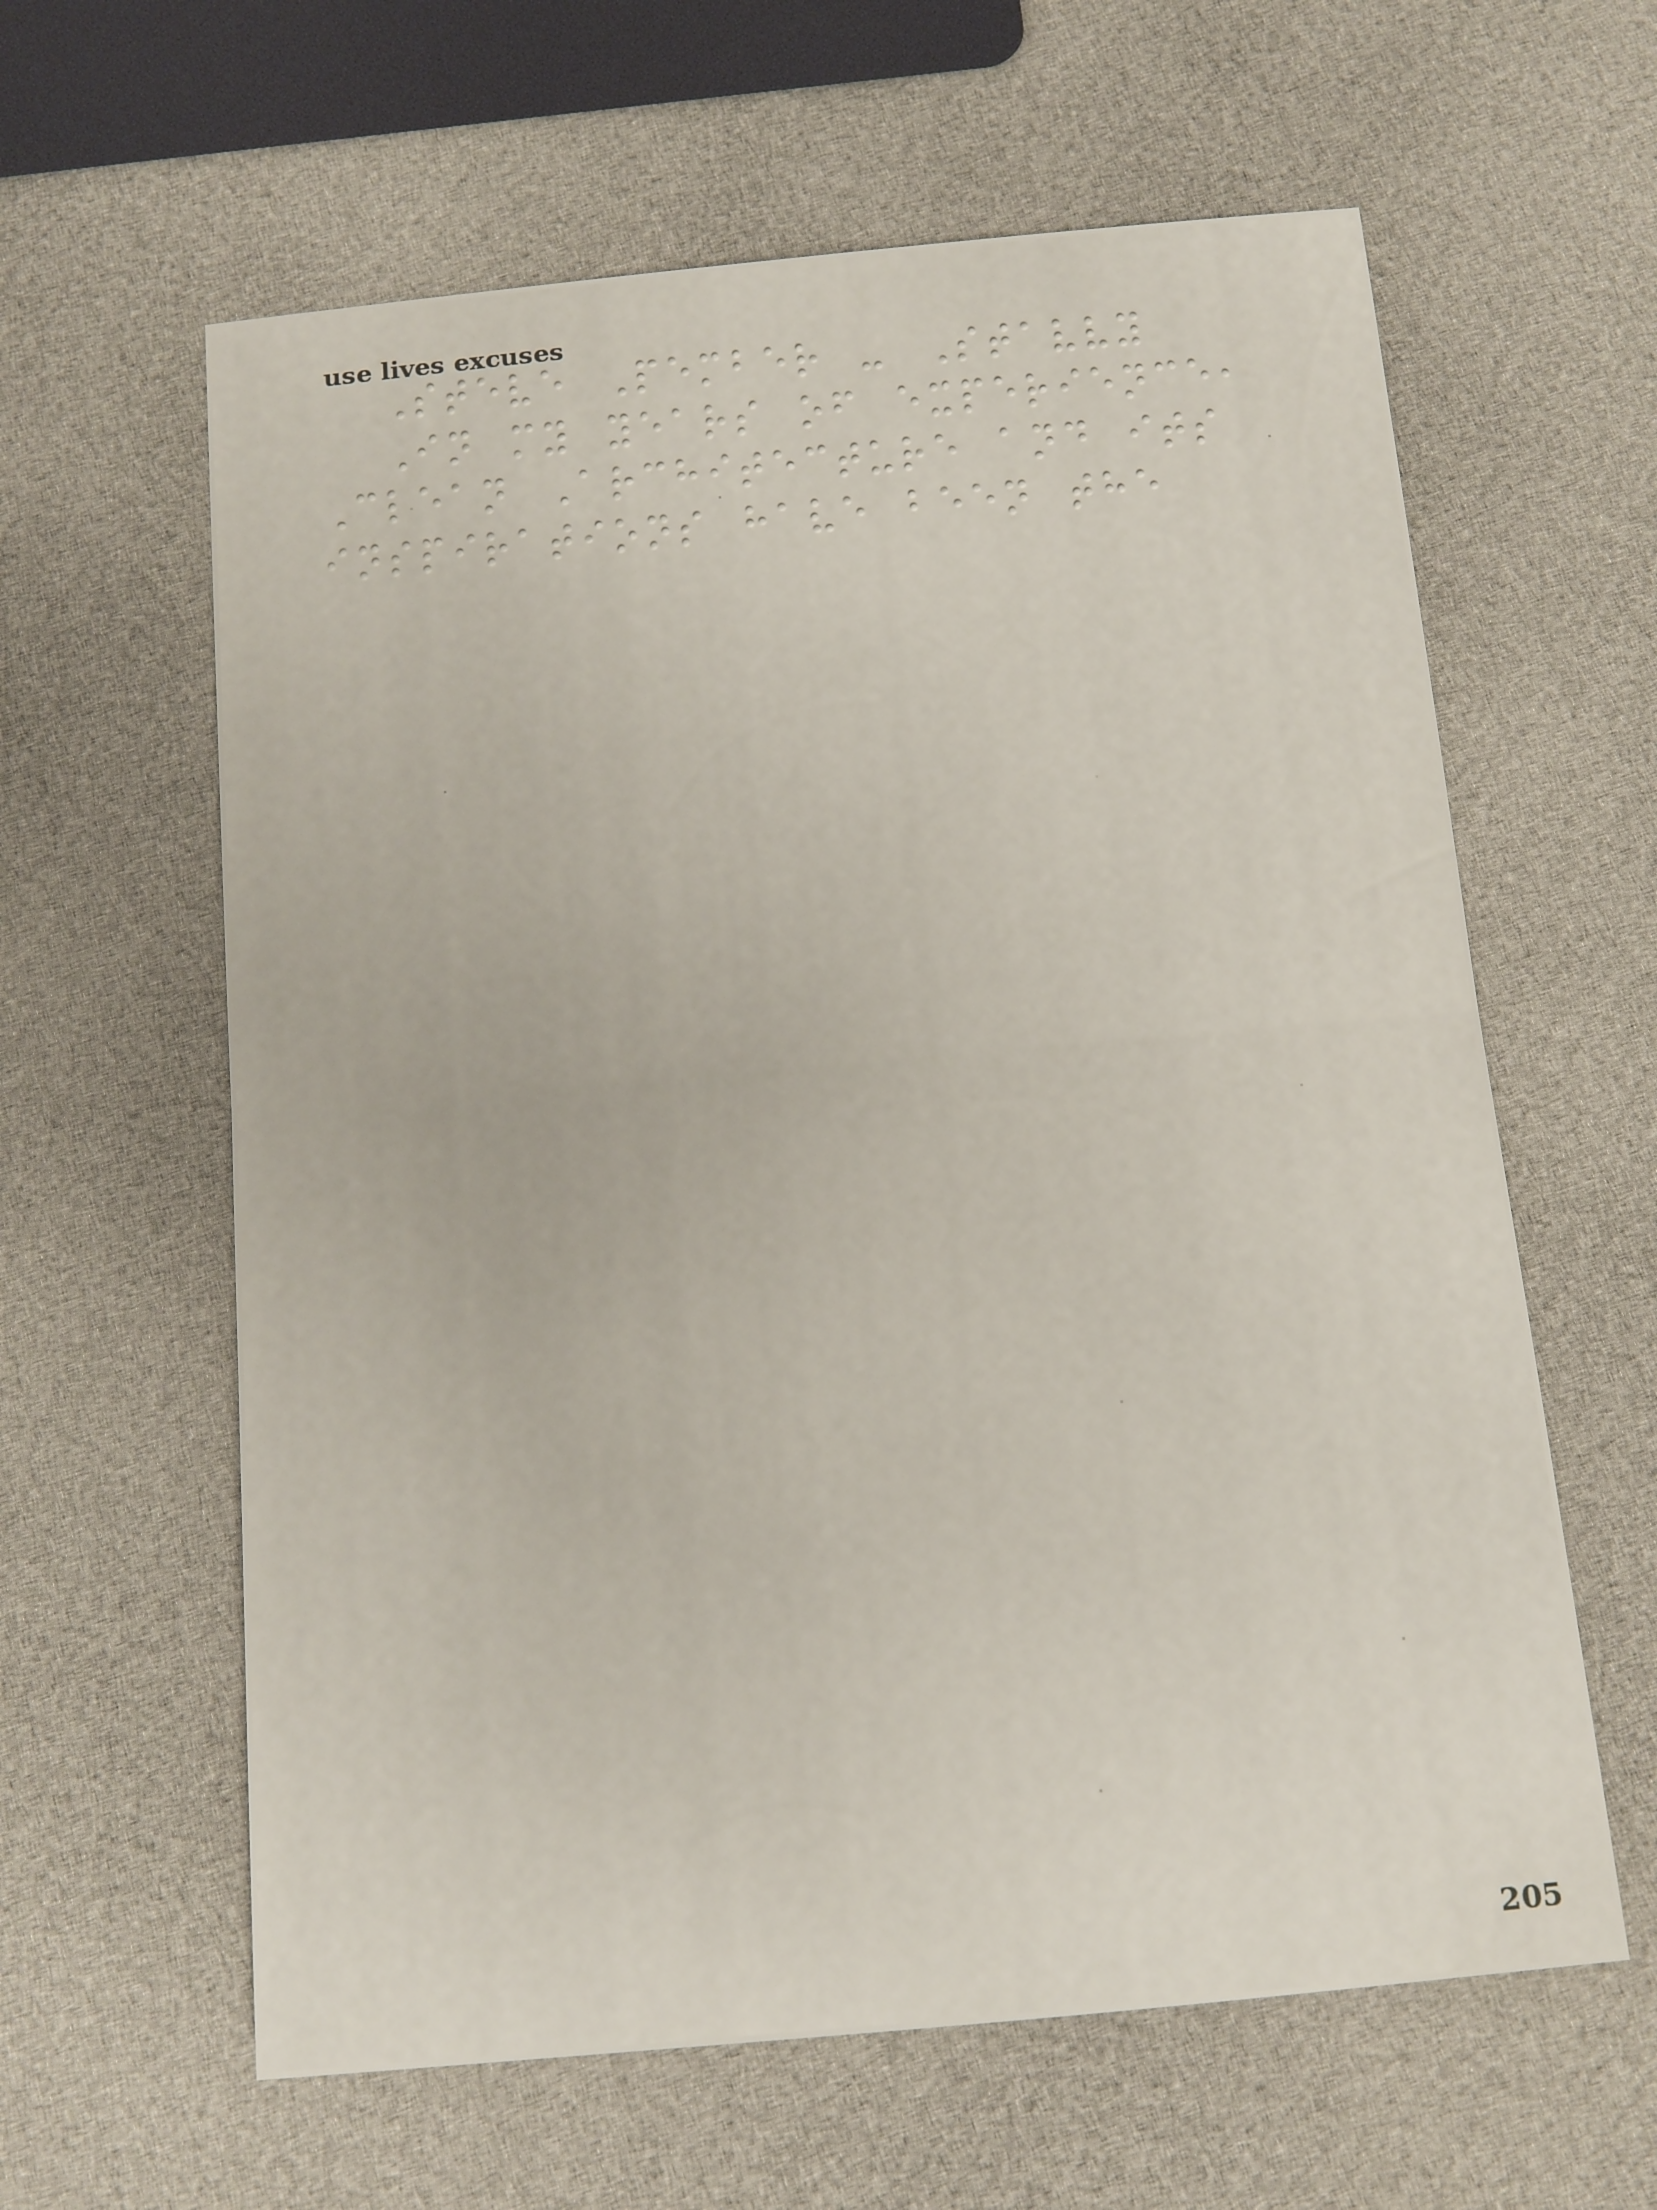Steve Pember - Stavvy
In my years of experience,
Clean Architecture and its
inspirations have been the
